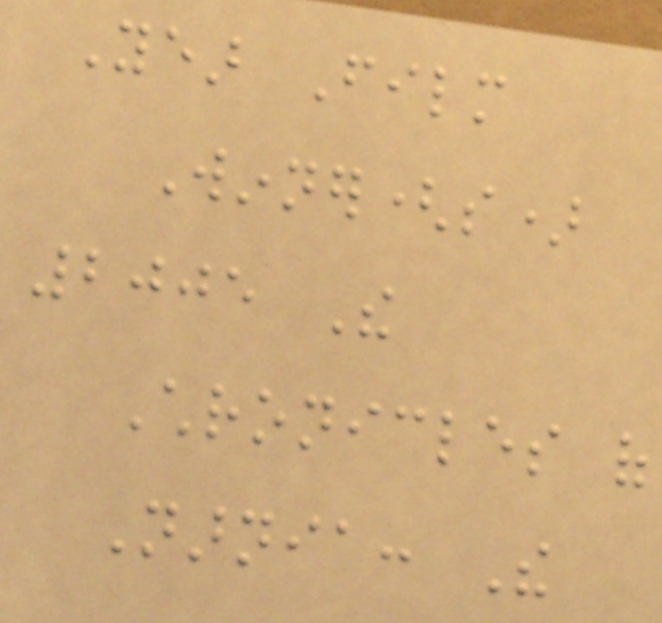Year Film
Winner(s)
2005 The
Chronicles of
Narnia: The
